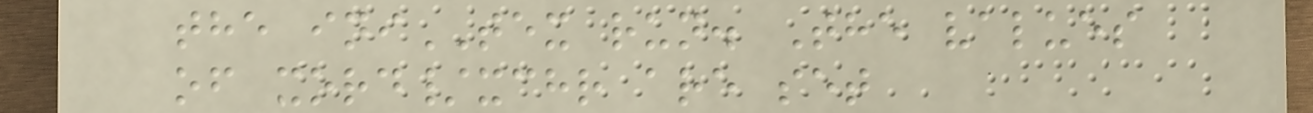the iniTEX run. The values
of xord/xchr are set
